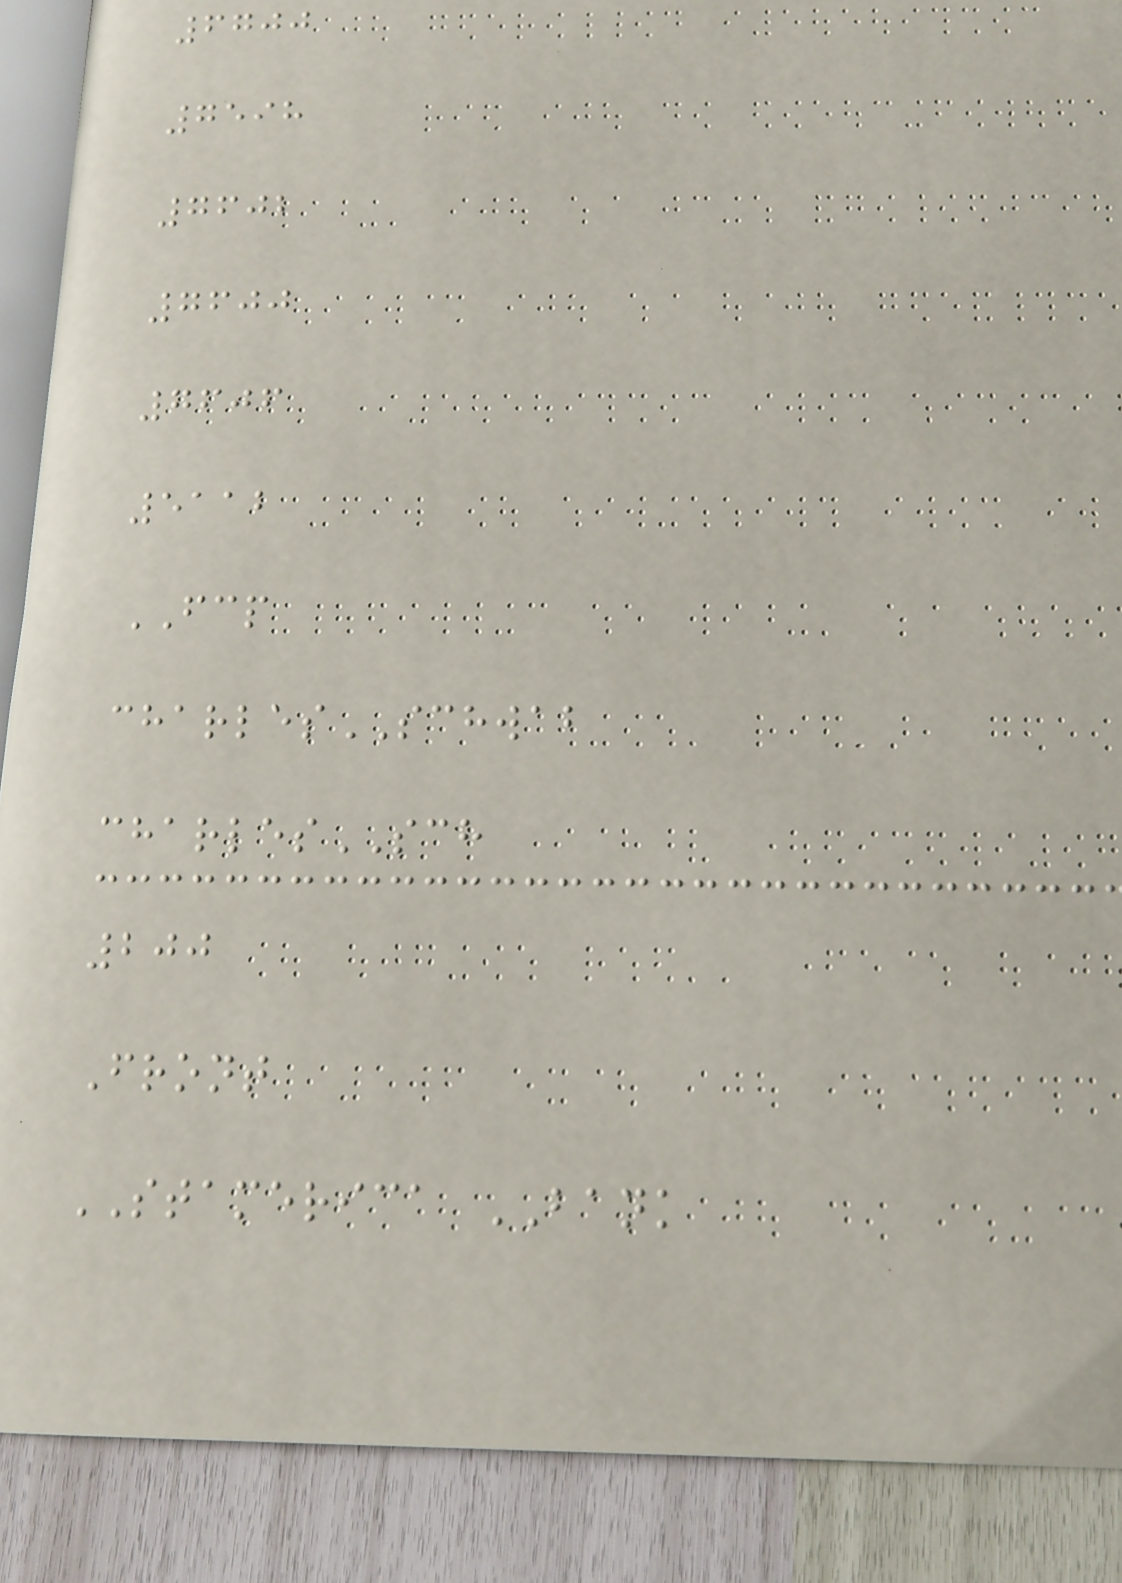6700
7598
7602
7600
7606
5112
FCP
charlesSCHWAB
charlesSCH
200
Front
STAMERICA BANK
